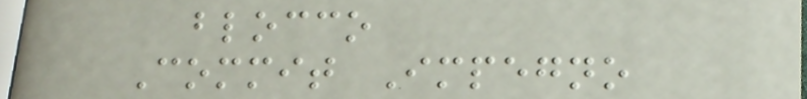blocco
Commit Impegno
